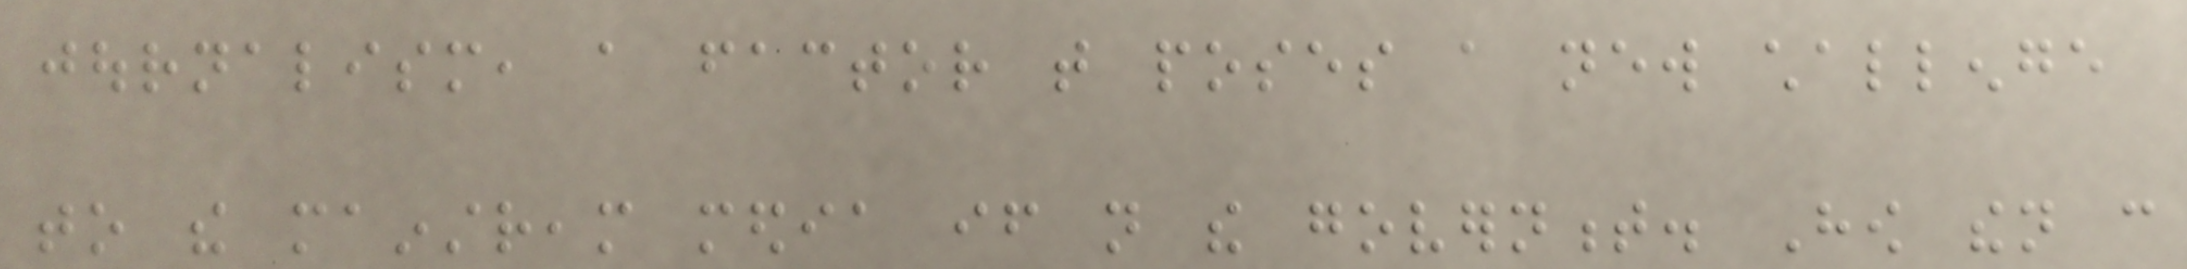journalism, a factor that poses a new challenge
to the mainstream media if not the government. How then can
